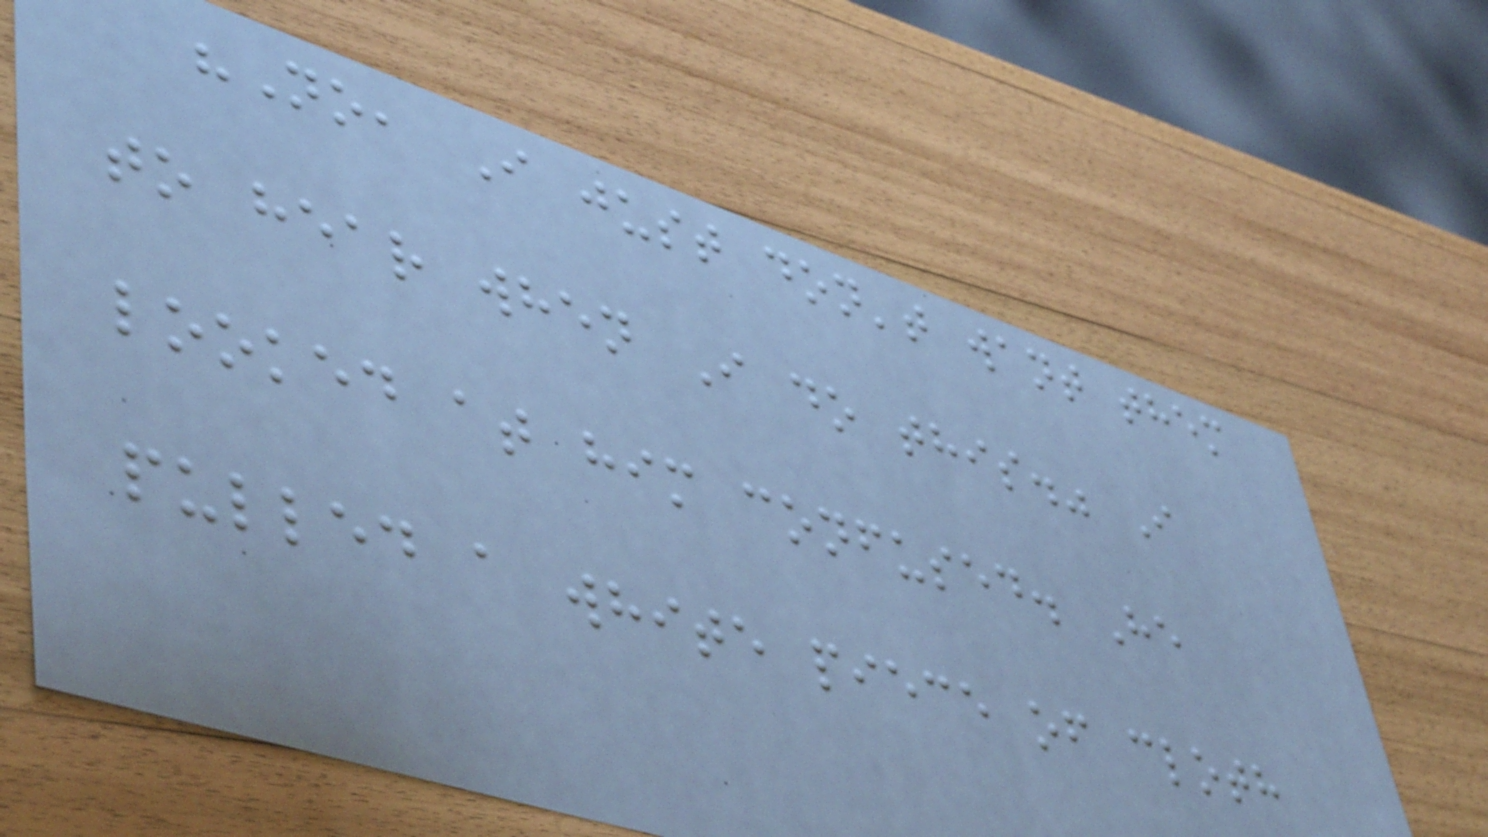"No, I just don't want them
to hear when I do this." I
looked at him confused. He
pulled a white piece of cloth
